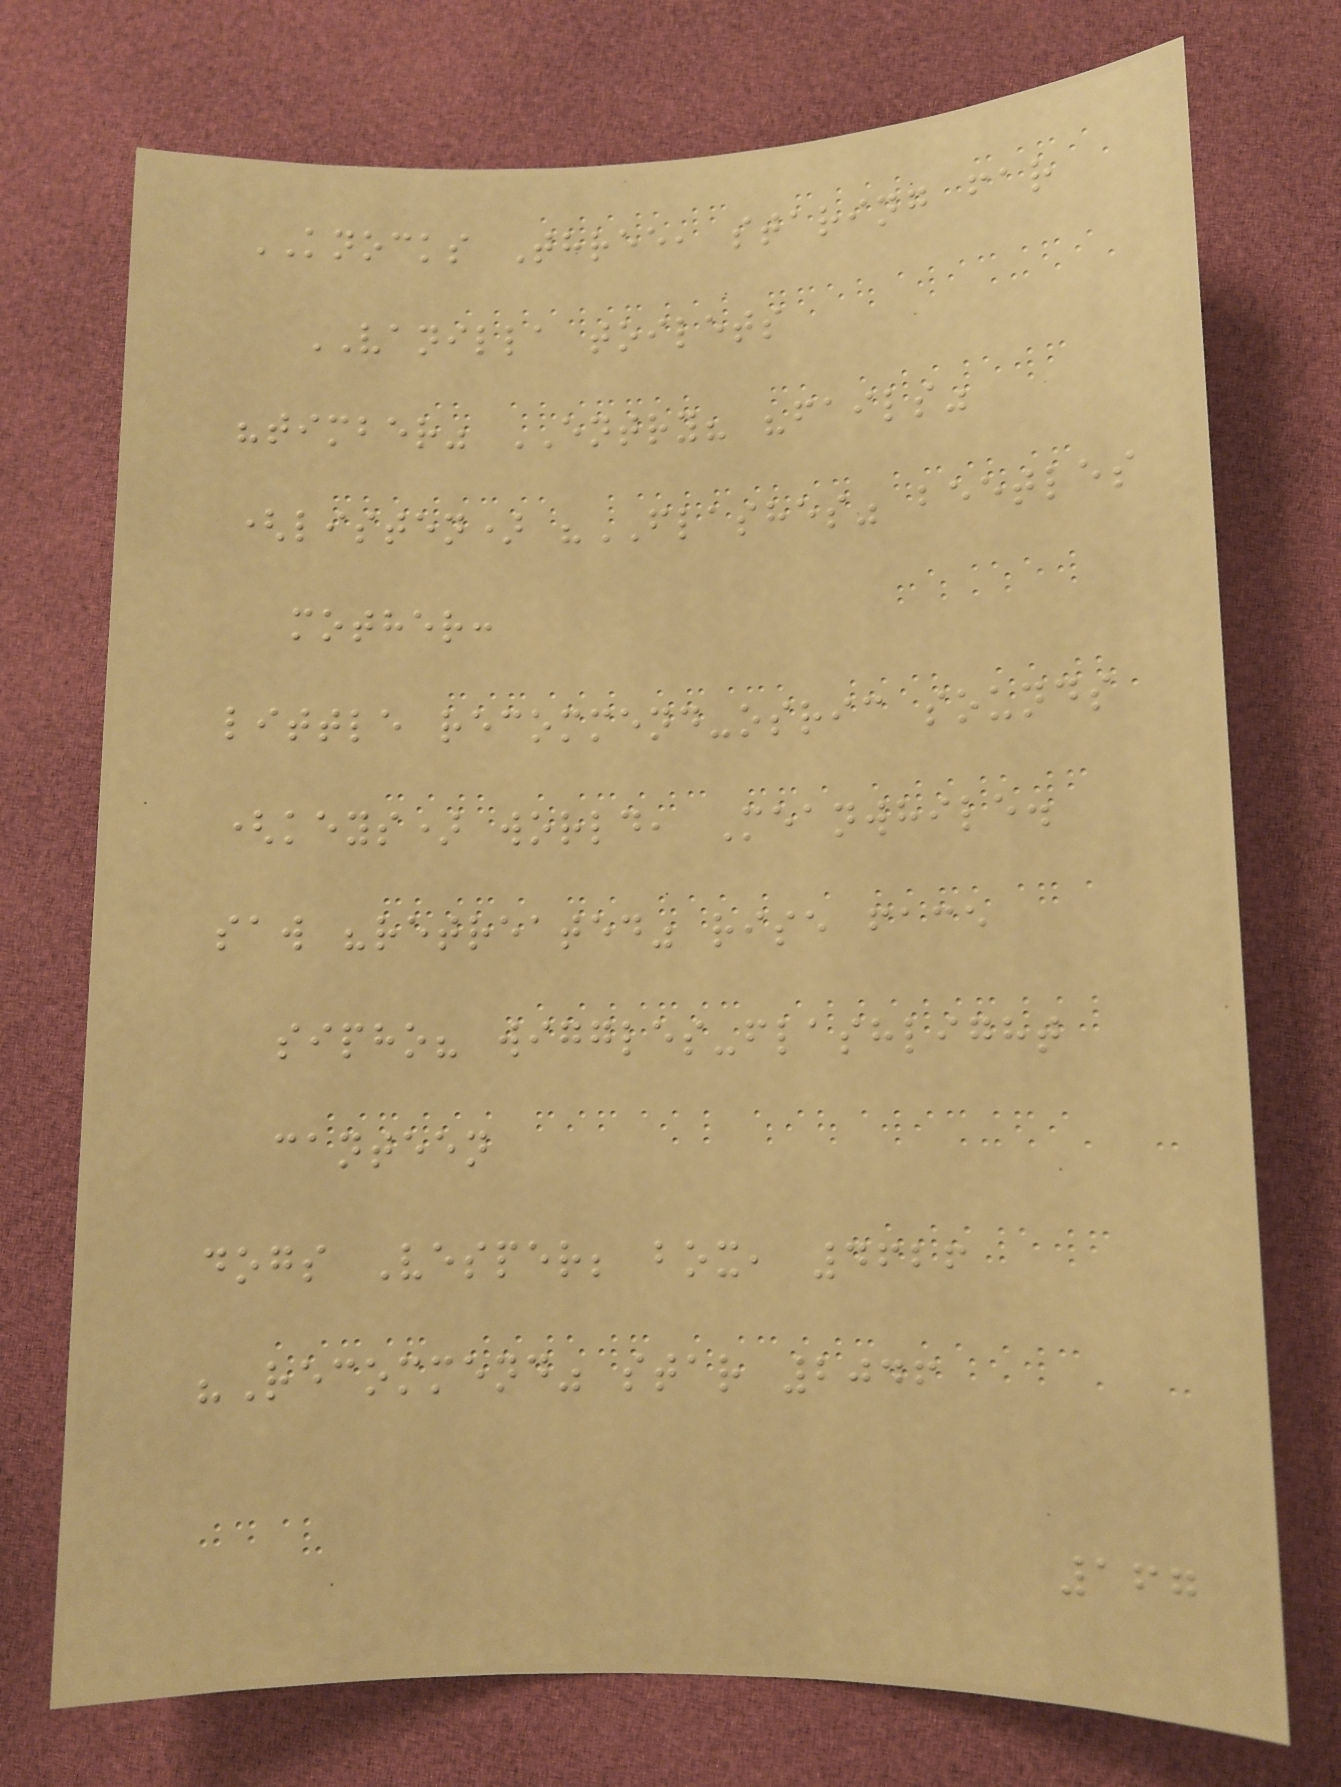KNOCKS Three, staring far
VANILLA toilets
"timber" ENTRY? "fails"
(listen) "FLASHES" beetles
mother:
little recommend-osric sounds
(keys) world, Meanwhile.
saw "retreated" rise face
sipho? wiggles-flashlight
canteen
dogs Vesper; box, 4626
"Recommend" star 2046
167
